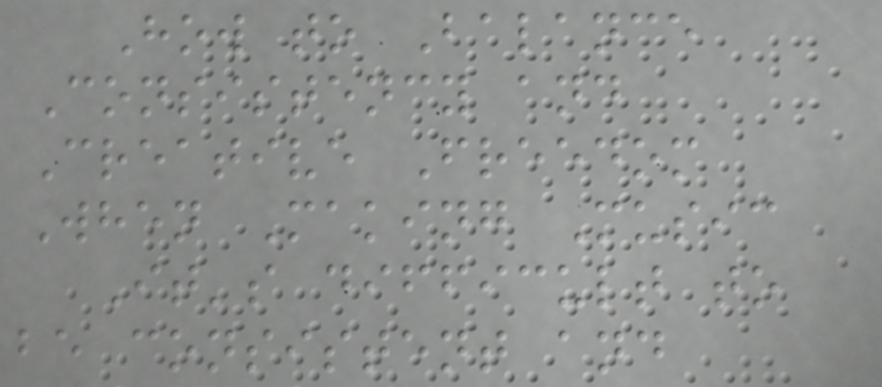How to Balance
Consistency and
Creative Freedom
When Making Music
It's difficult to
be consistent and
